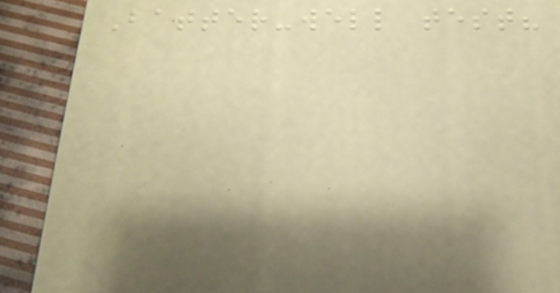Batter-well test?
